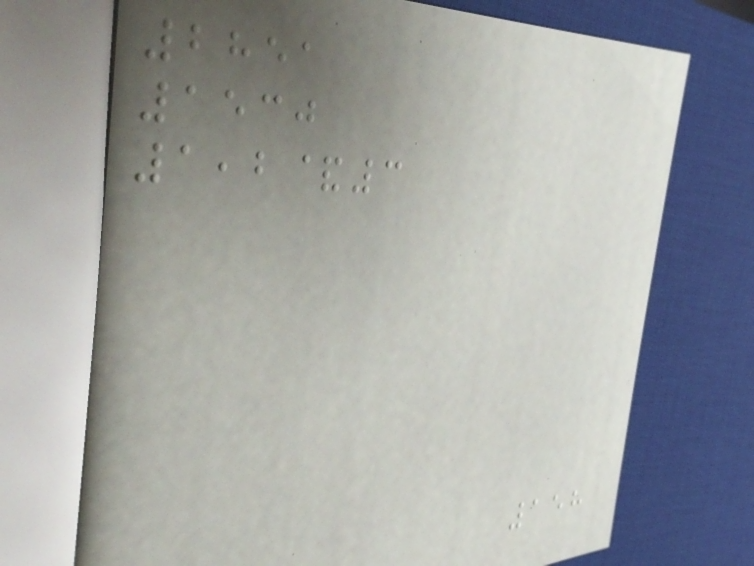2851
1530
1,2&3
158
